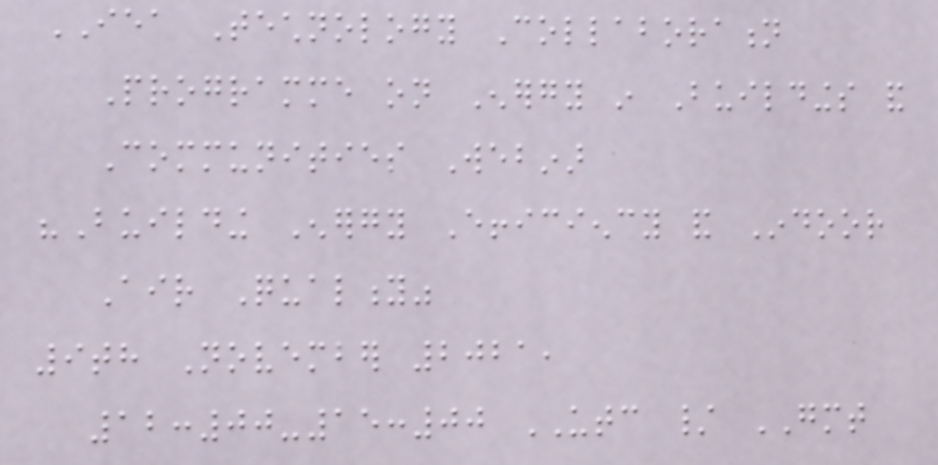IEA Technology Collaboration
Programme on Energy in Buildings and
Communities Webinar
"Building Energy Efficiency and Indoor
Air Quality"
9th November 2021,
12:00-15:00 UTC / GMT
